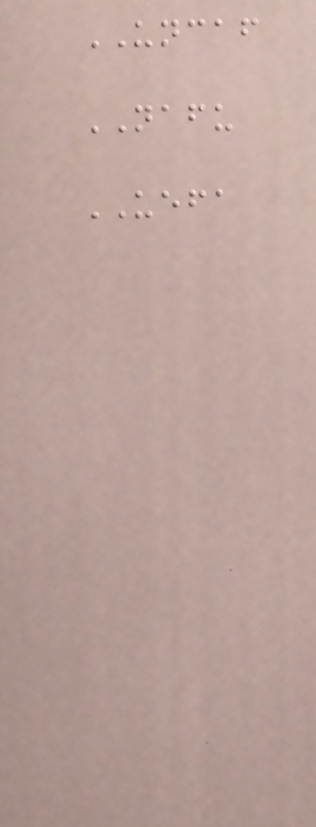UNCAF
NAFU
UEFA
